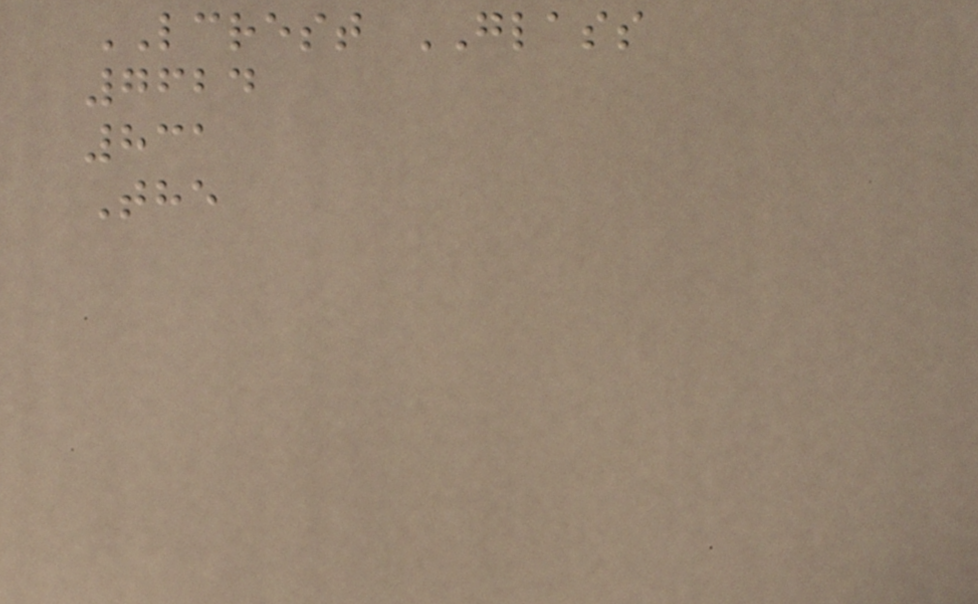LCREST GLASS
7624
831
The
